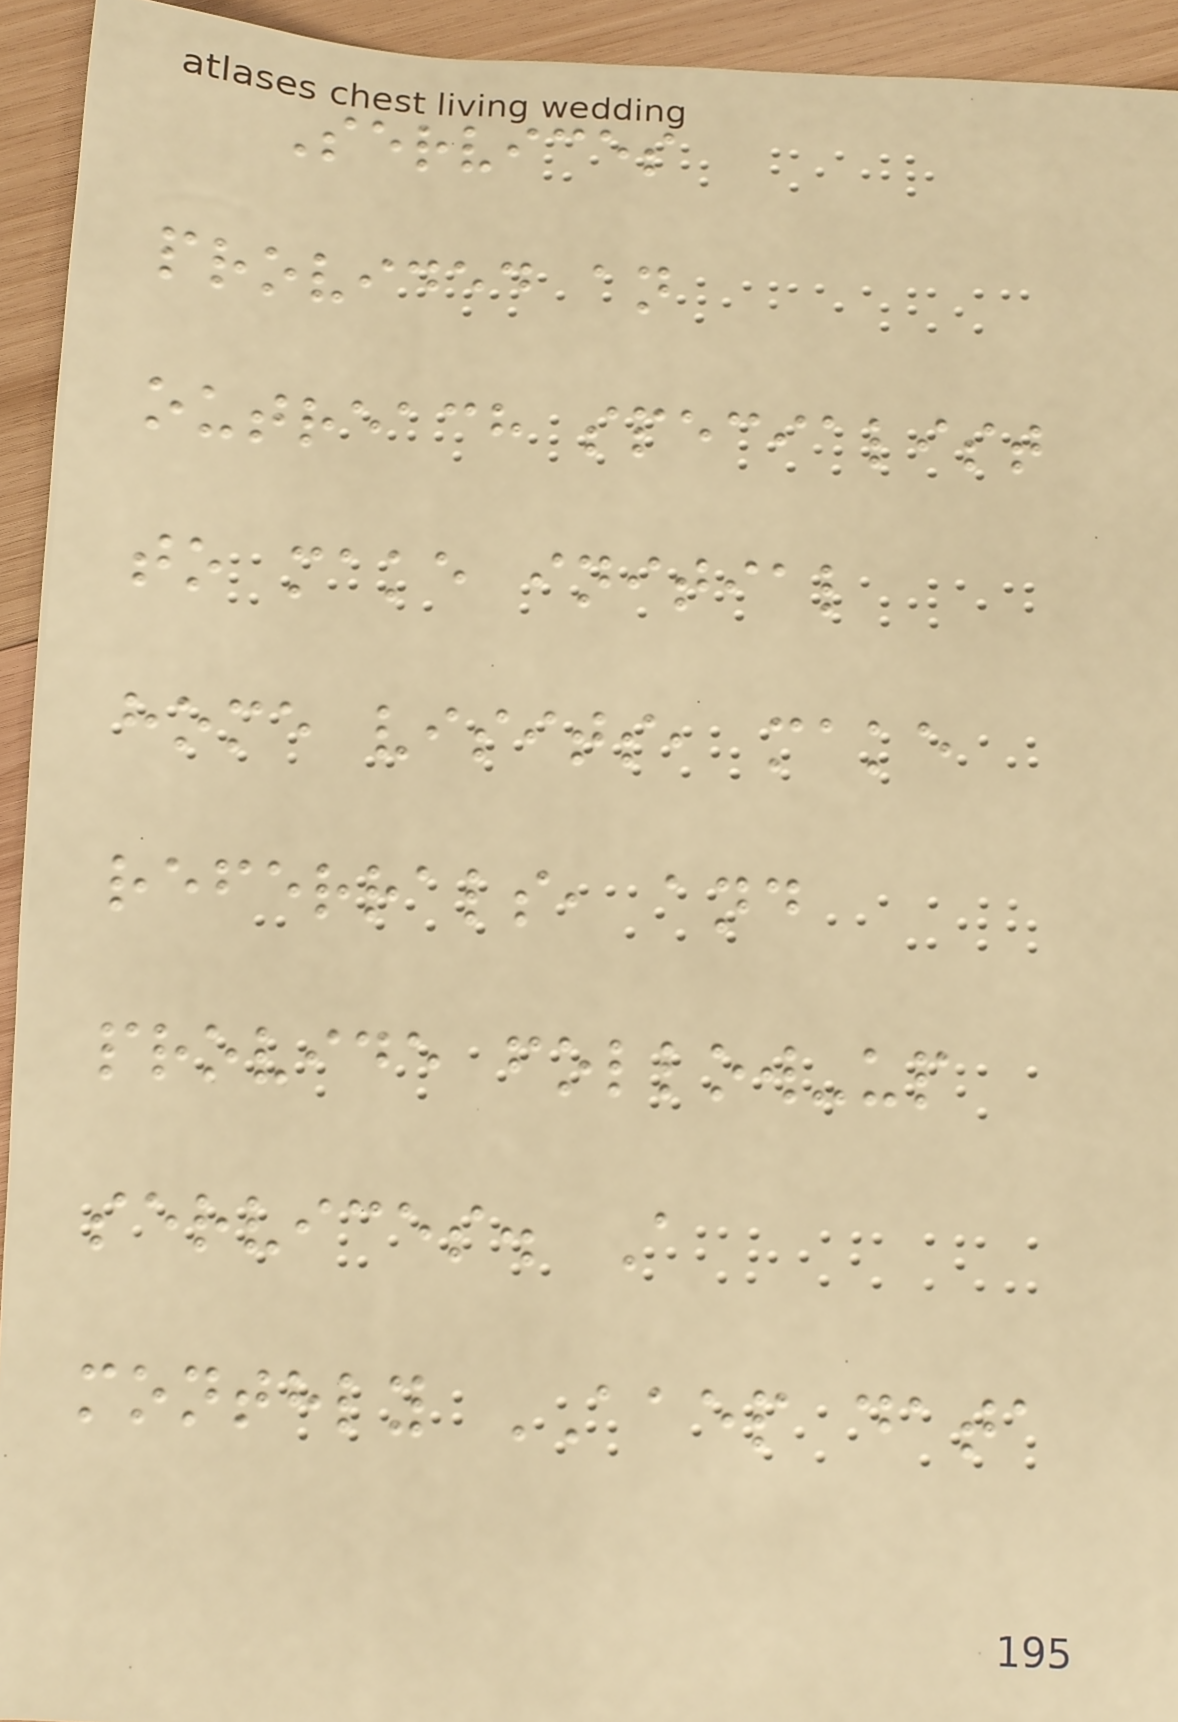Services
provided an
outreach specialist
to make initial
home visits, make
referrals, and
provide follow-up
services. A
monthly AAEP data
